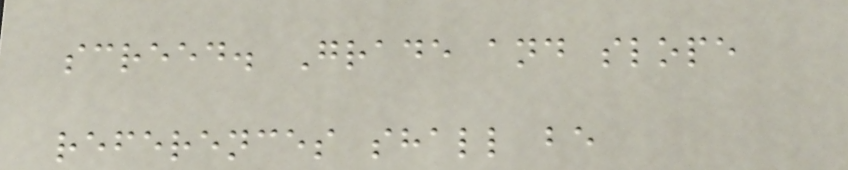screed. Grade and slope
references shall be
